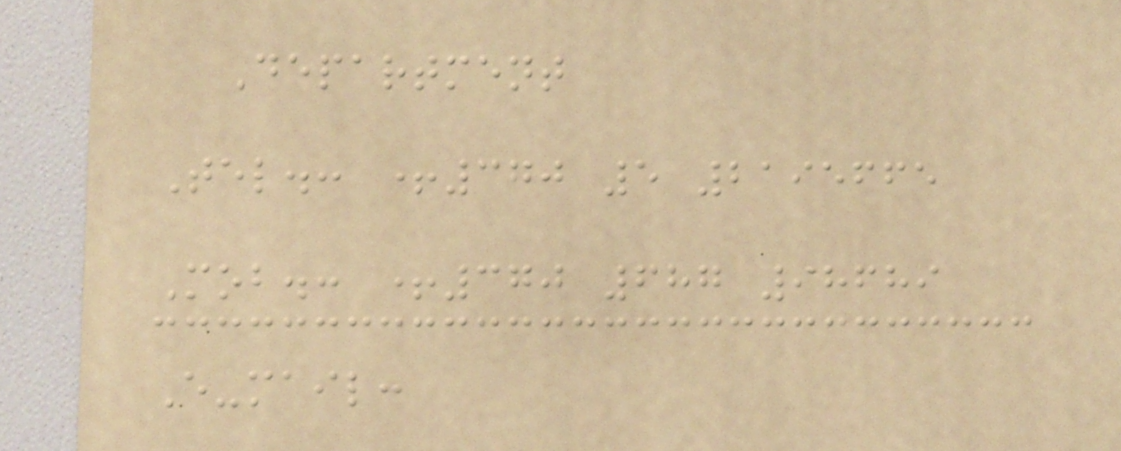Department
Tel.: +370 5 2195665
Mob.: +370 687 98689
E-mail:
